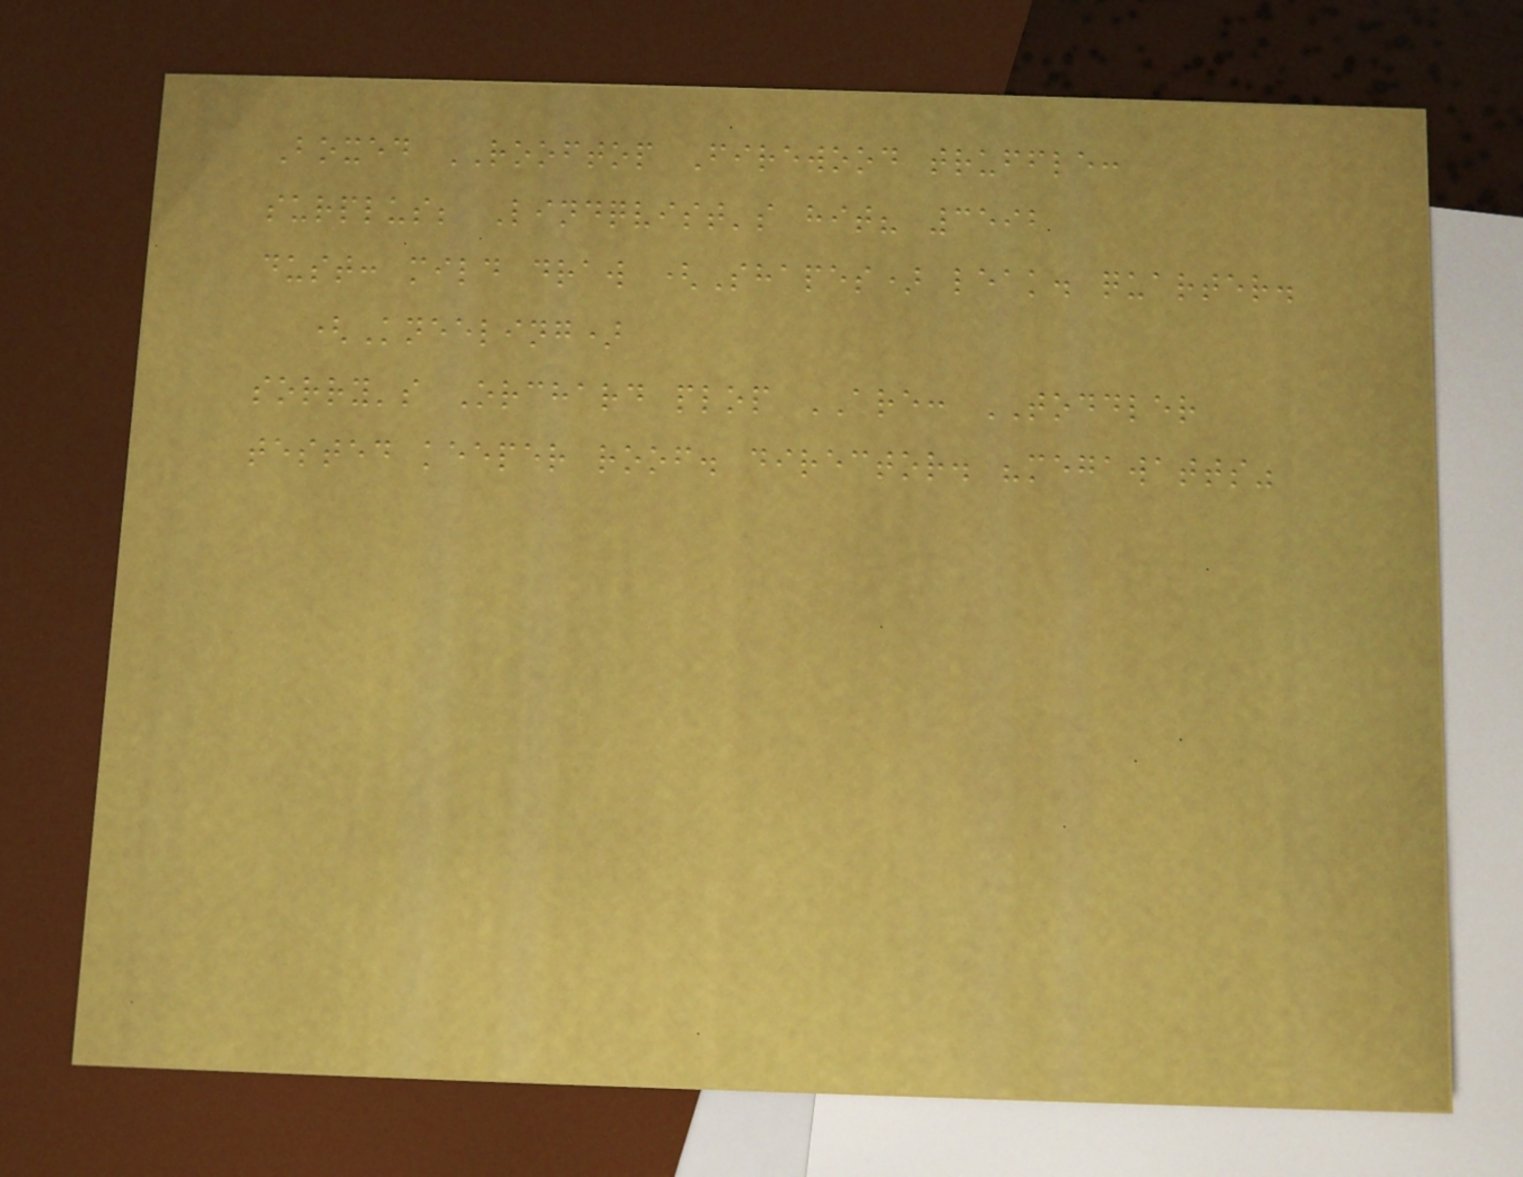Boxed ROOFTOP Firewood truffle:
surplus; Lindqvist's hit? 3592
dust: mild draw (Shapes) leak. quarter.
(Kneeling)
sorry's Orchard plop ARE: TODDLER
tested keeper roof. director. "megawatts"
